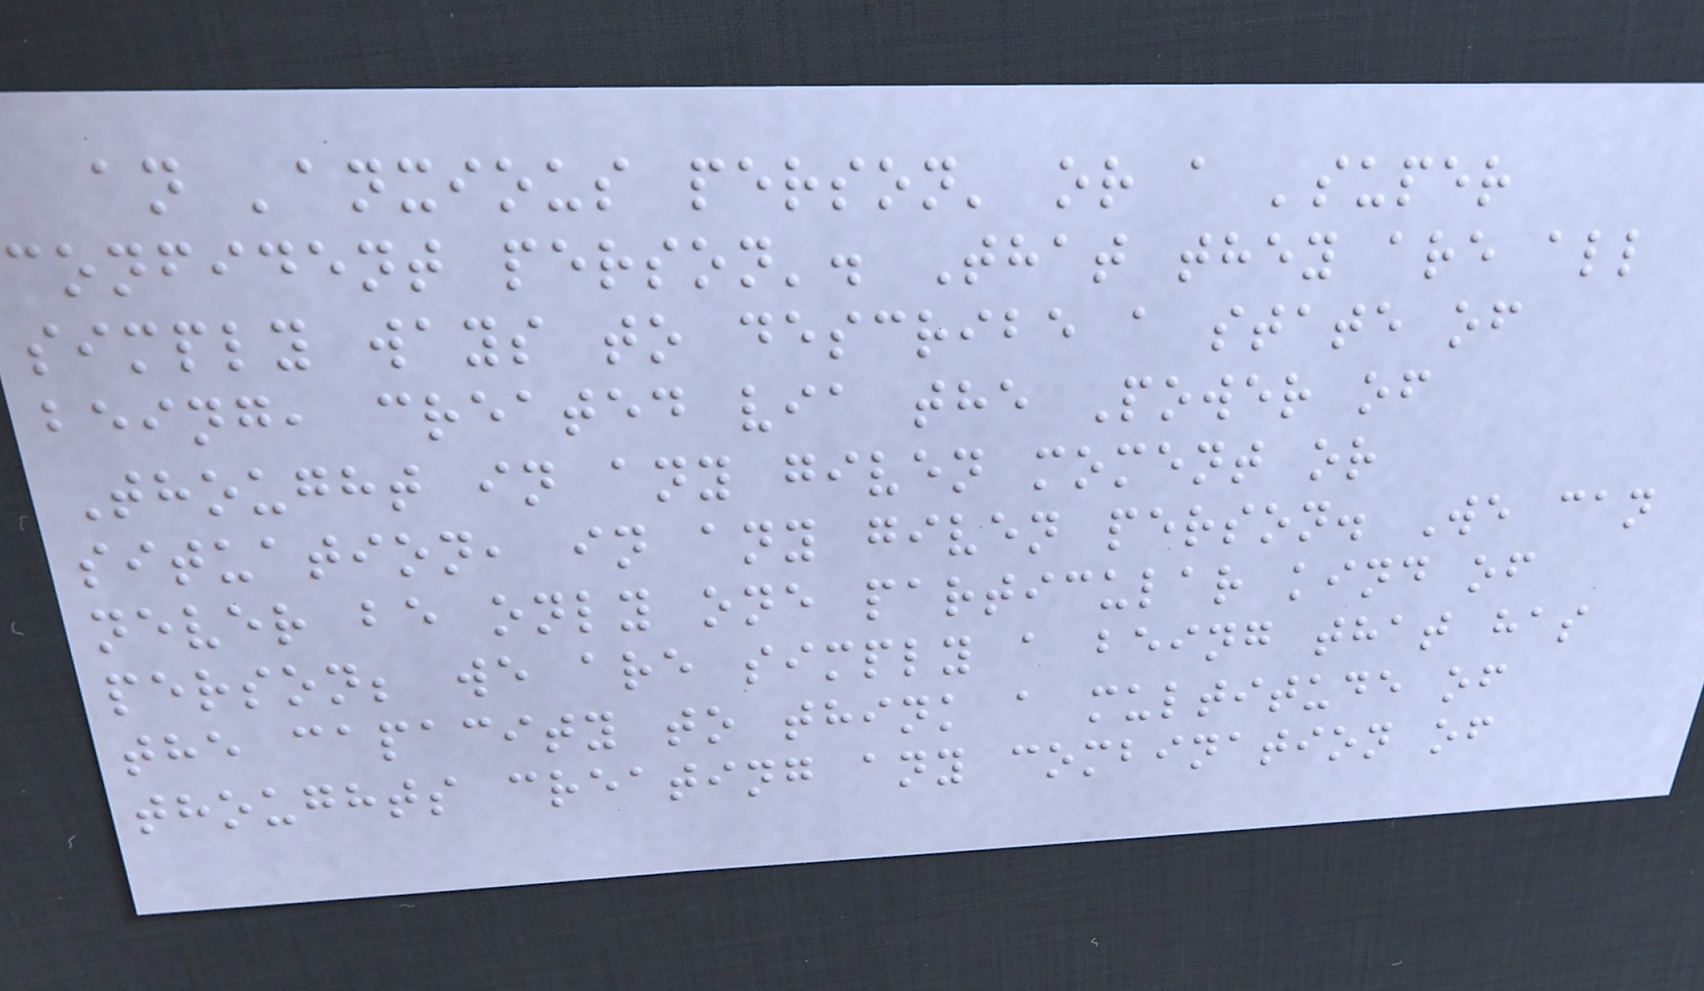an 'anxious person' or a 'super
confident person'. That they are all
simply ways to describe a state of
being, created via the Power of
Thought in any given moment or
situation, in any given person. We can
never be only one particular kind of
person; we are simply a being that has
the capacity to think a multitude of
thoughts creating any combination of
